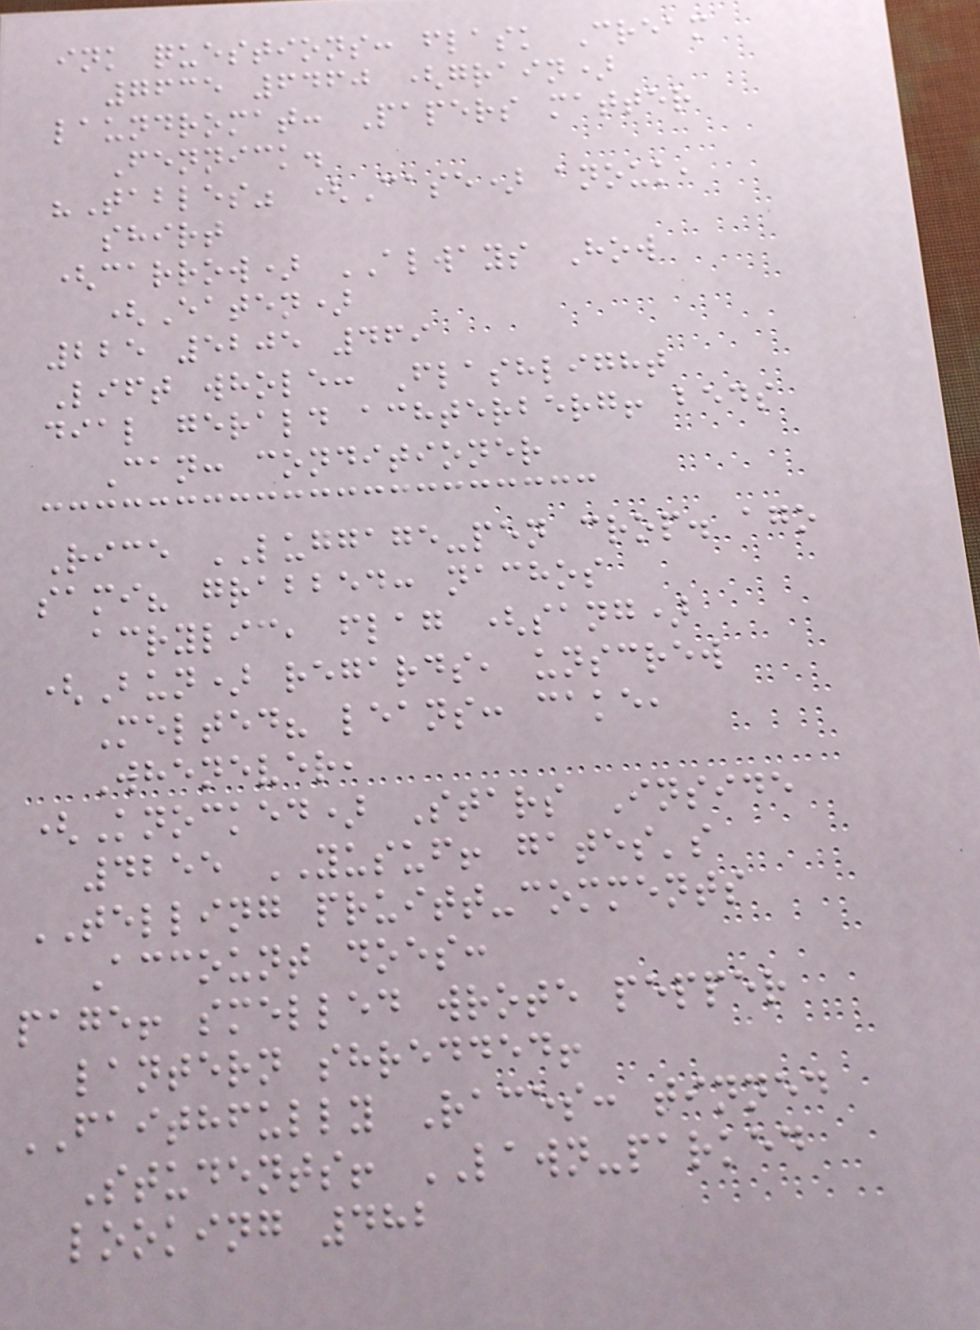ink questions: flask Cream
7635 6460 (grain)
laundromat: Papers matter
Fennick.
"Tables" (Case) anouk,
shirt
(carrow) ALWAYS How
(Eaten)
225 5205 469
Lift whole: Flashlight
dial gerald achterberg! beds
Can: conditioner
Rice LUGGAGE-pen crop. ago
sami? grabbed: nachos
acrylic, flag (sang)
(Bun) regards, unscrew
Melted? leans: cake,
Whenever,
(Knocked) Stars Inside
4255 YUSUF! gates's
TELLING pruitt-comments
Account does:
page! smelled wrote pepper
lantern shredded!
FAITHFULLY Races: tinned
Students! LAWN-parked
looking 482
